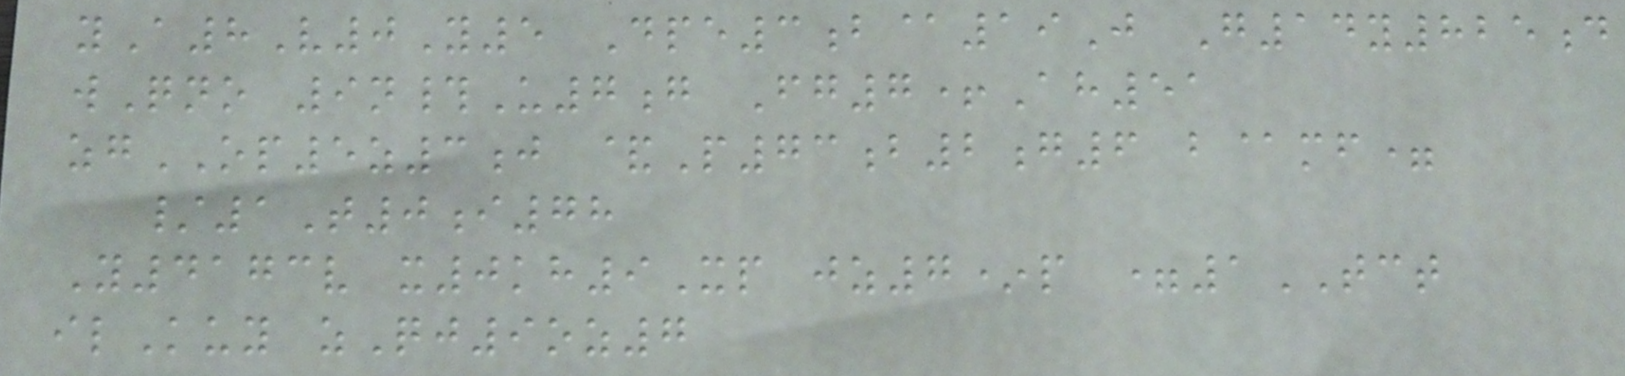yA8V0Y5 Dpe3b@19J G14y825d
wQno 9n#U7g Fg7+Ah51
zgOP5z3j &P73b2g6 b@mf=
/1T0i78
Y4173v x0kh9Xp jz7*p =1TCT
ilKuy zQj9oz7
